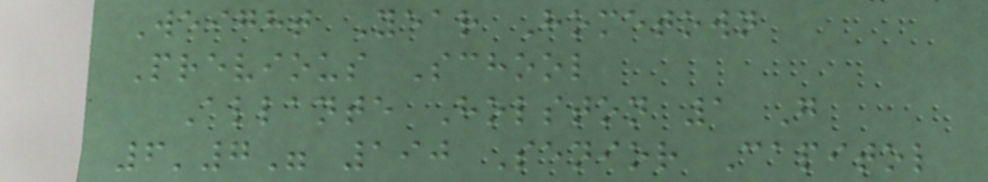Weight Year Hometown
Previous School
Allante Holston 1 G
6'7" 190 Senior Capitol
